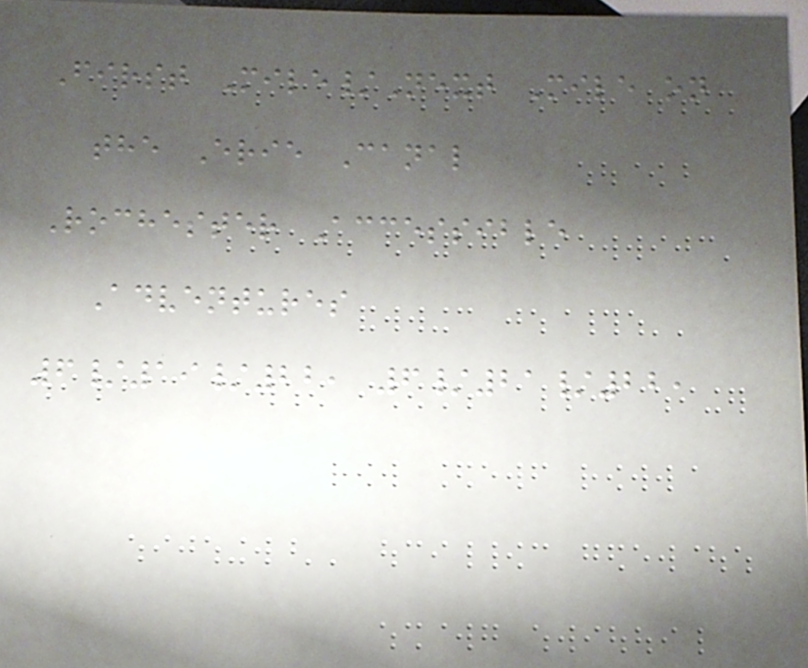First Mile/Next Mile on
the Erie Canal
Rochester Accessible
Adventures
6/19/22, 6/21/22,
